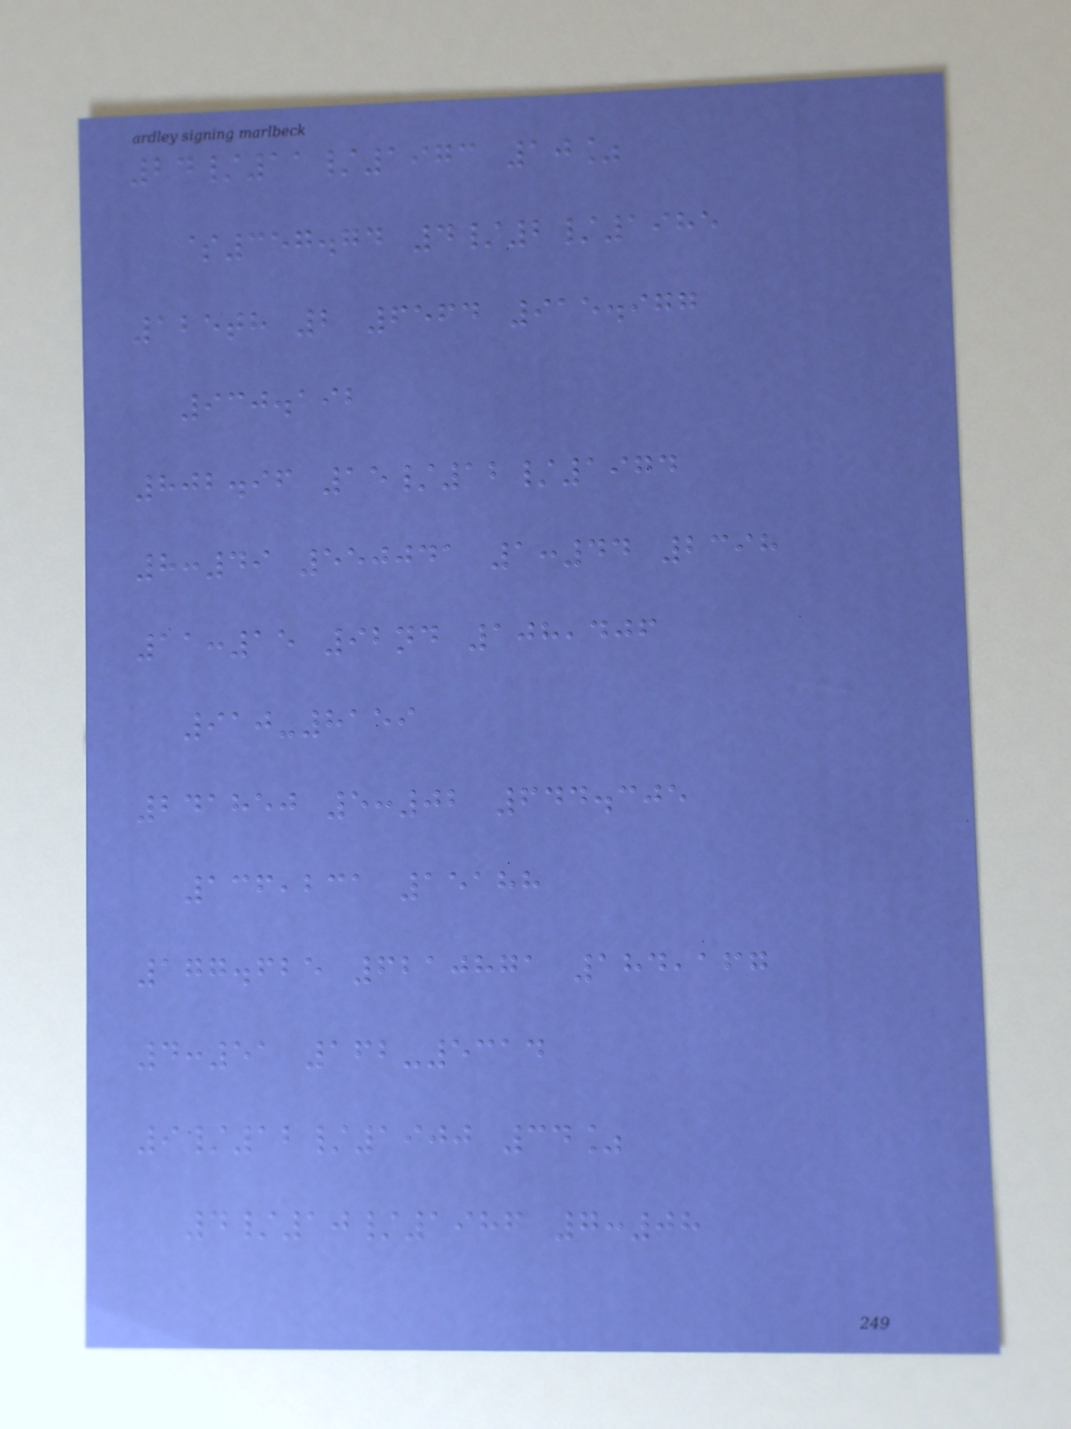24/11/1973 10%
$357.74 4/2/1985
125th 2 6564 915.977
930.192
802.96 15/12/1974
8:49 550041 1:44 2398
11:15 92nd 108,406
910-8159
241850 5:02 644.305
136,231 15188
177.625 6210871 184,167
4:51 162-5314
9/12/1900 34%
4/10/1986 7:08
